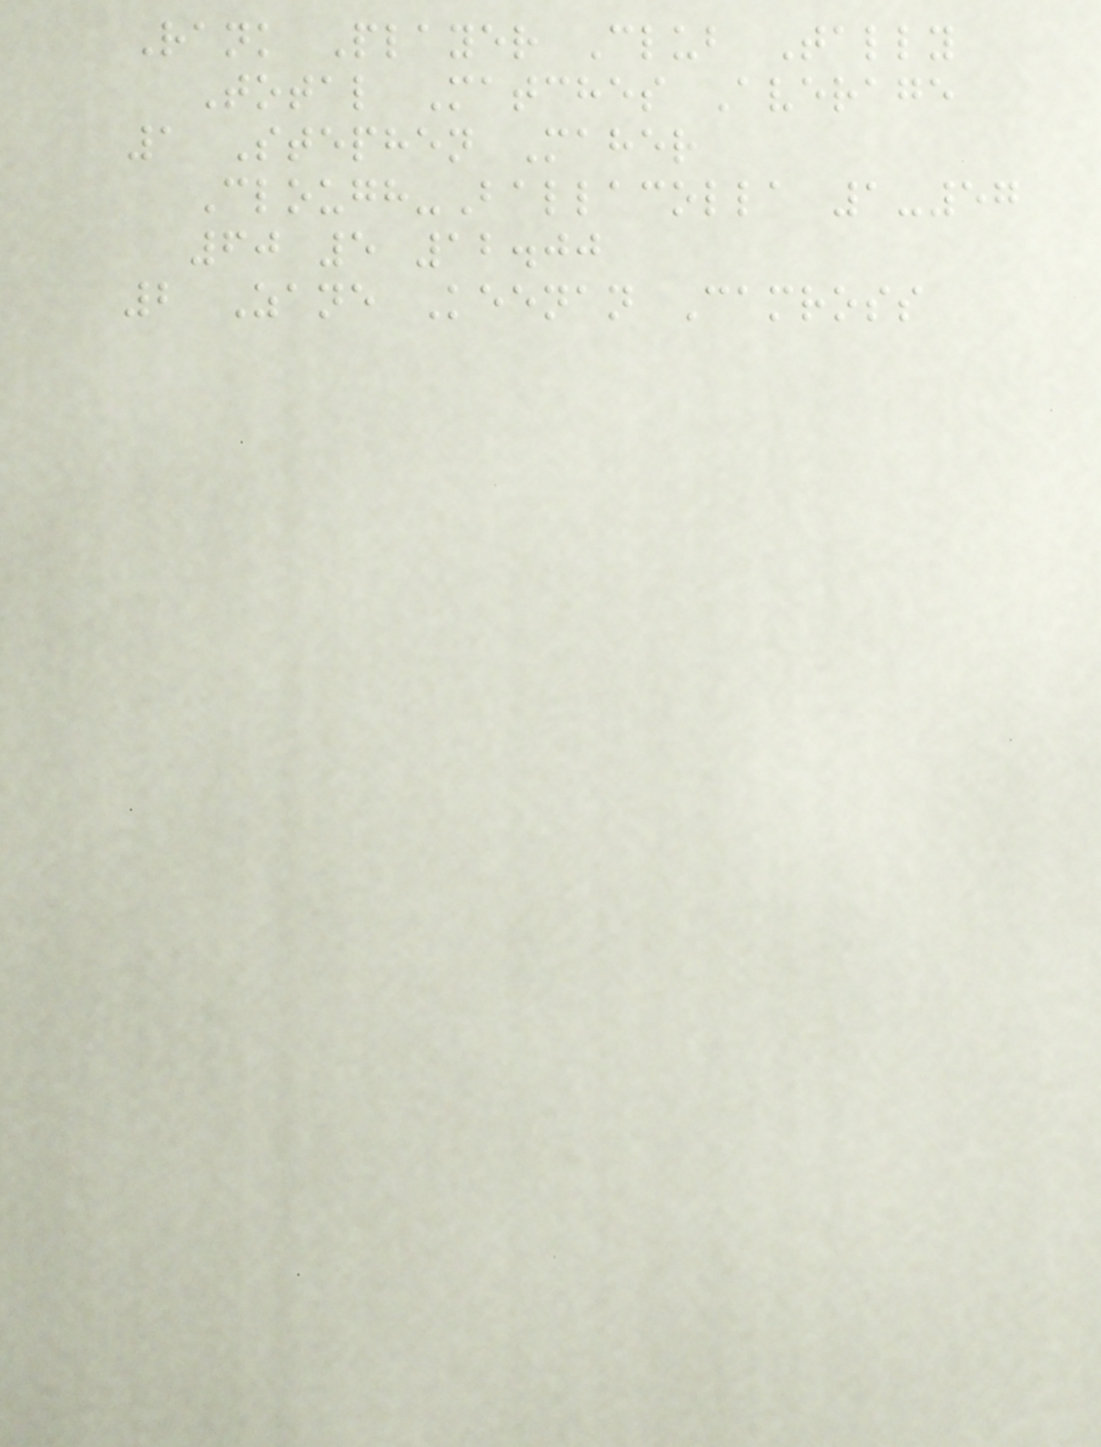Rank Player Club Tally
Total Matches Average
1 Stephen Maher
Clough-Ballacolla 1-57
60 5 12.00
2 Zane Keenan Camross
